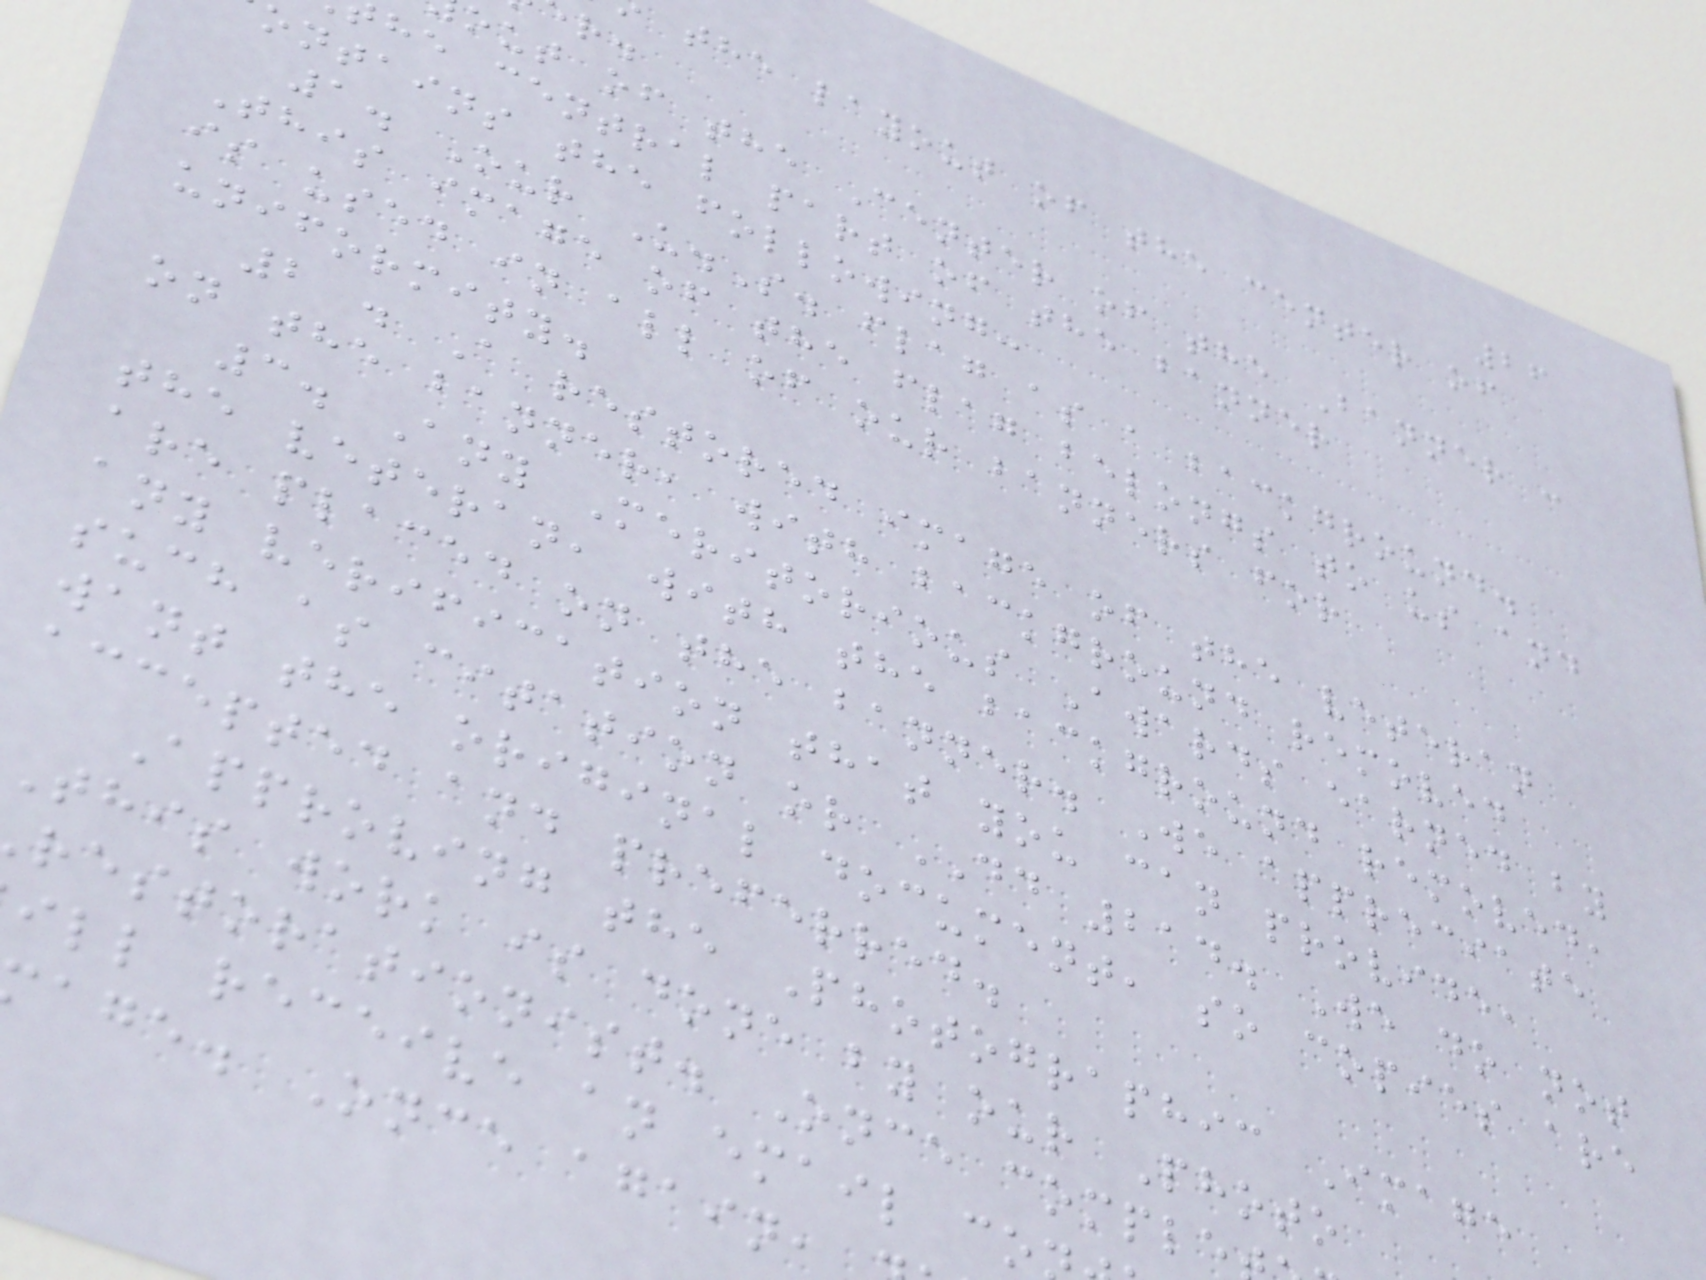26
the layout of the center of
out of the Center of the Banner :
he central part of the banner
ontains the following:
1. Our U.S. flag as a background.
This image of the flag belongs to us and
is used in all of our banners for
uniformity.
2 . A restored image of the veteran
on the banner, with background removed
3. Any Meritorious Awards earned by
the veteran, with the background removed,
are placed on the banner. We appreciate
any verification that you can provide,
such as citation or DD 214. We do not
want the original document, so copies are
accepted and preferred.
Approving the Photographic Image
This work is done by our Photo
restorationist. Once comple
ill receive an email co
age. Once again,
